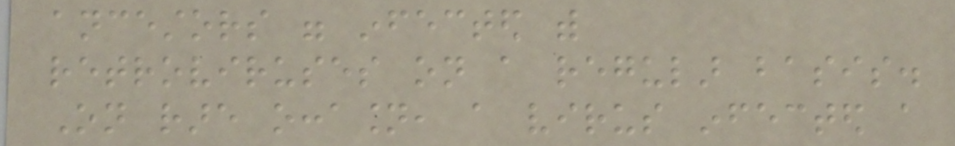ancestors were infected with
retroviruses on a regular basis.
On rare occasion, a virus infected a
